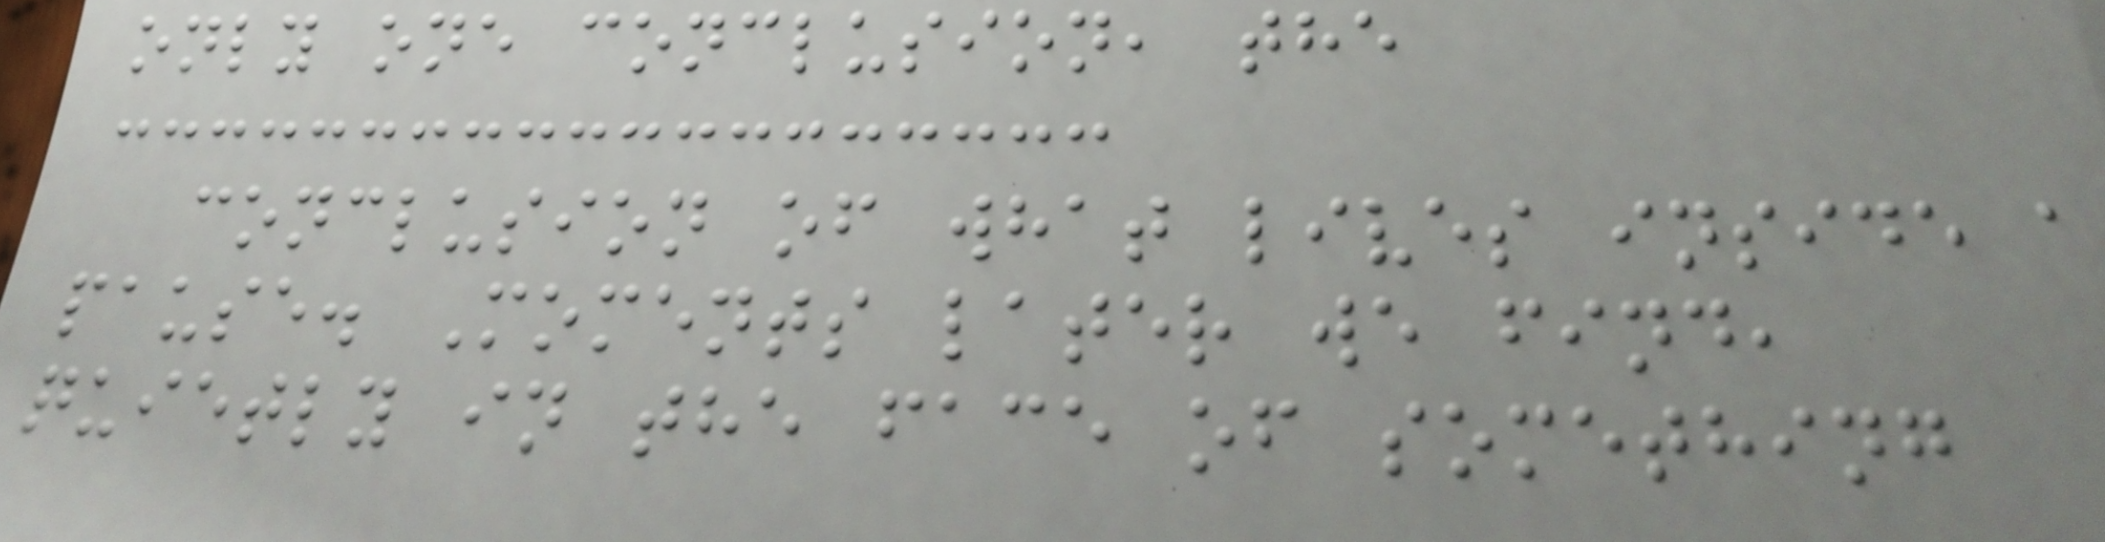only one conclusion, the
conclusion of what lives inside a
pause. Moments later we find,
quietly in the face of something
